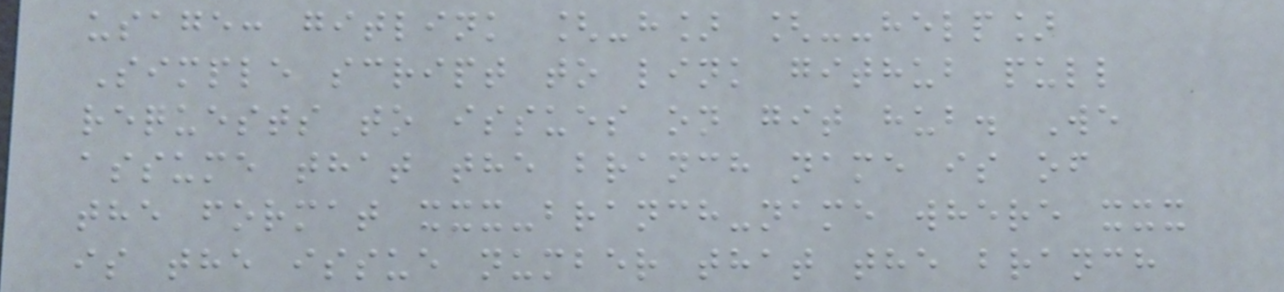usage: gitlink [-h] [--help]
Simple script to link github pull
requests to issues on git hub. We
assume that the branch name is of
the format xxx-branch-name where xxx
is the issue number that the branch
